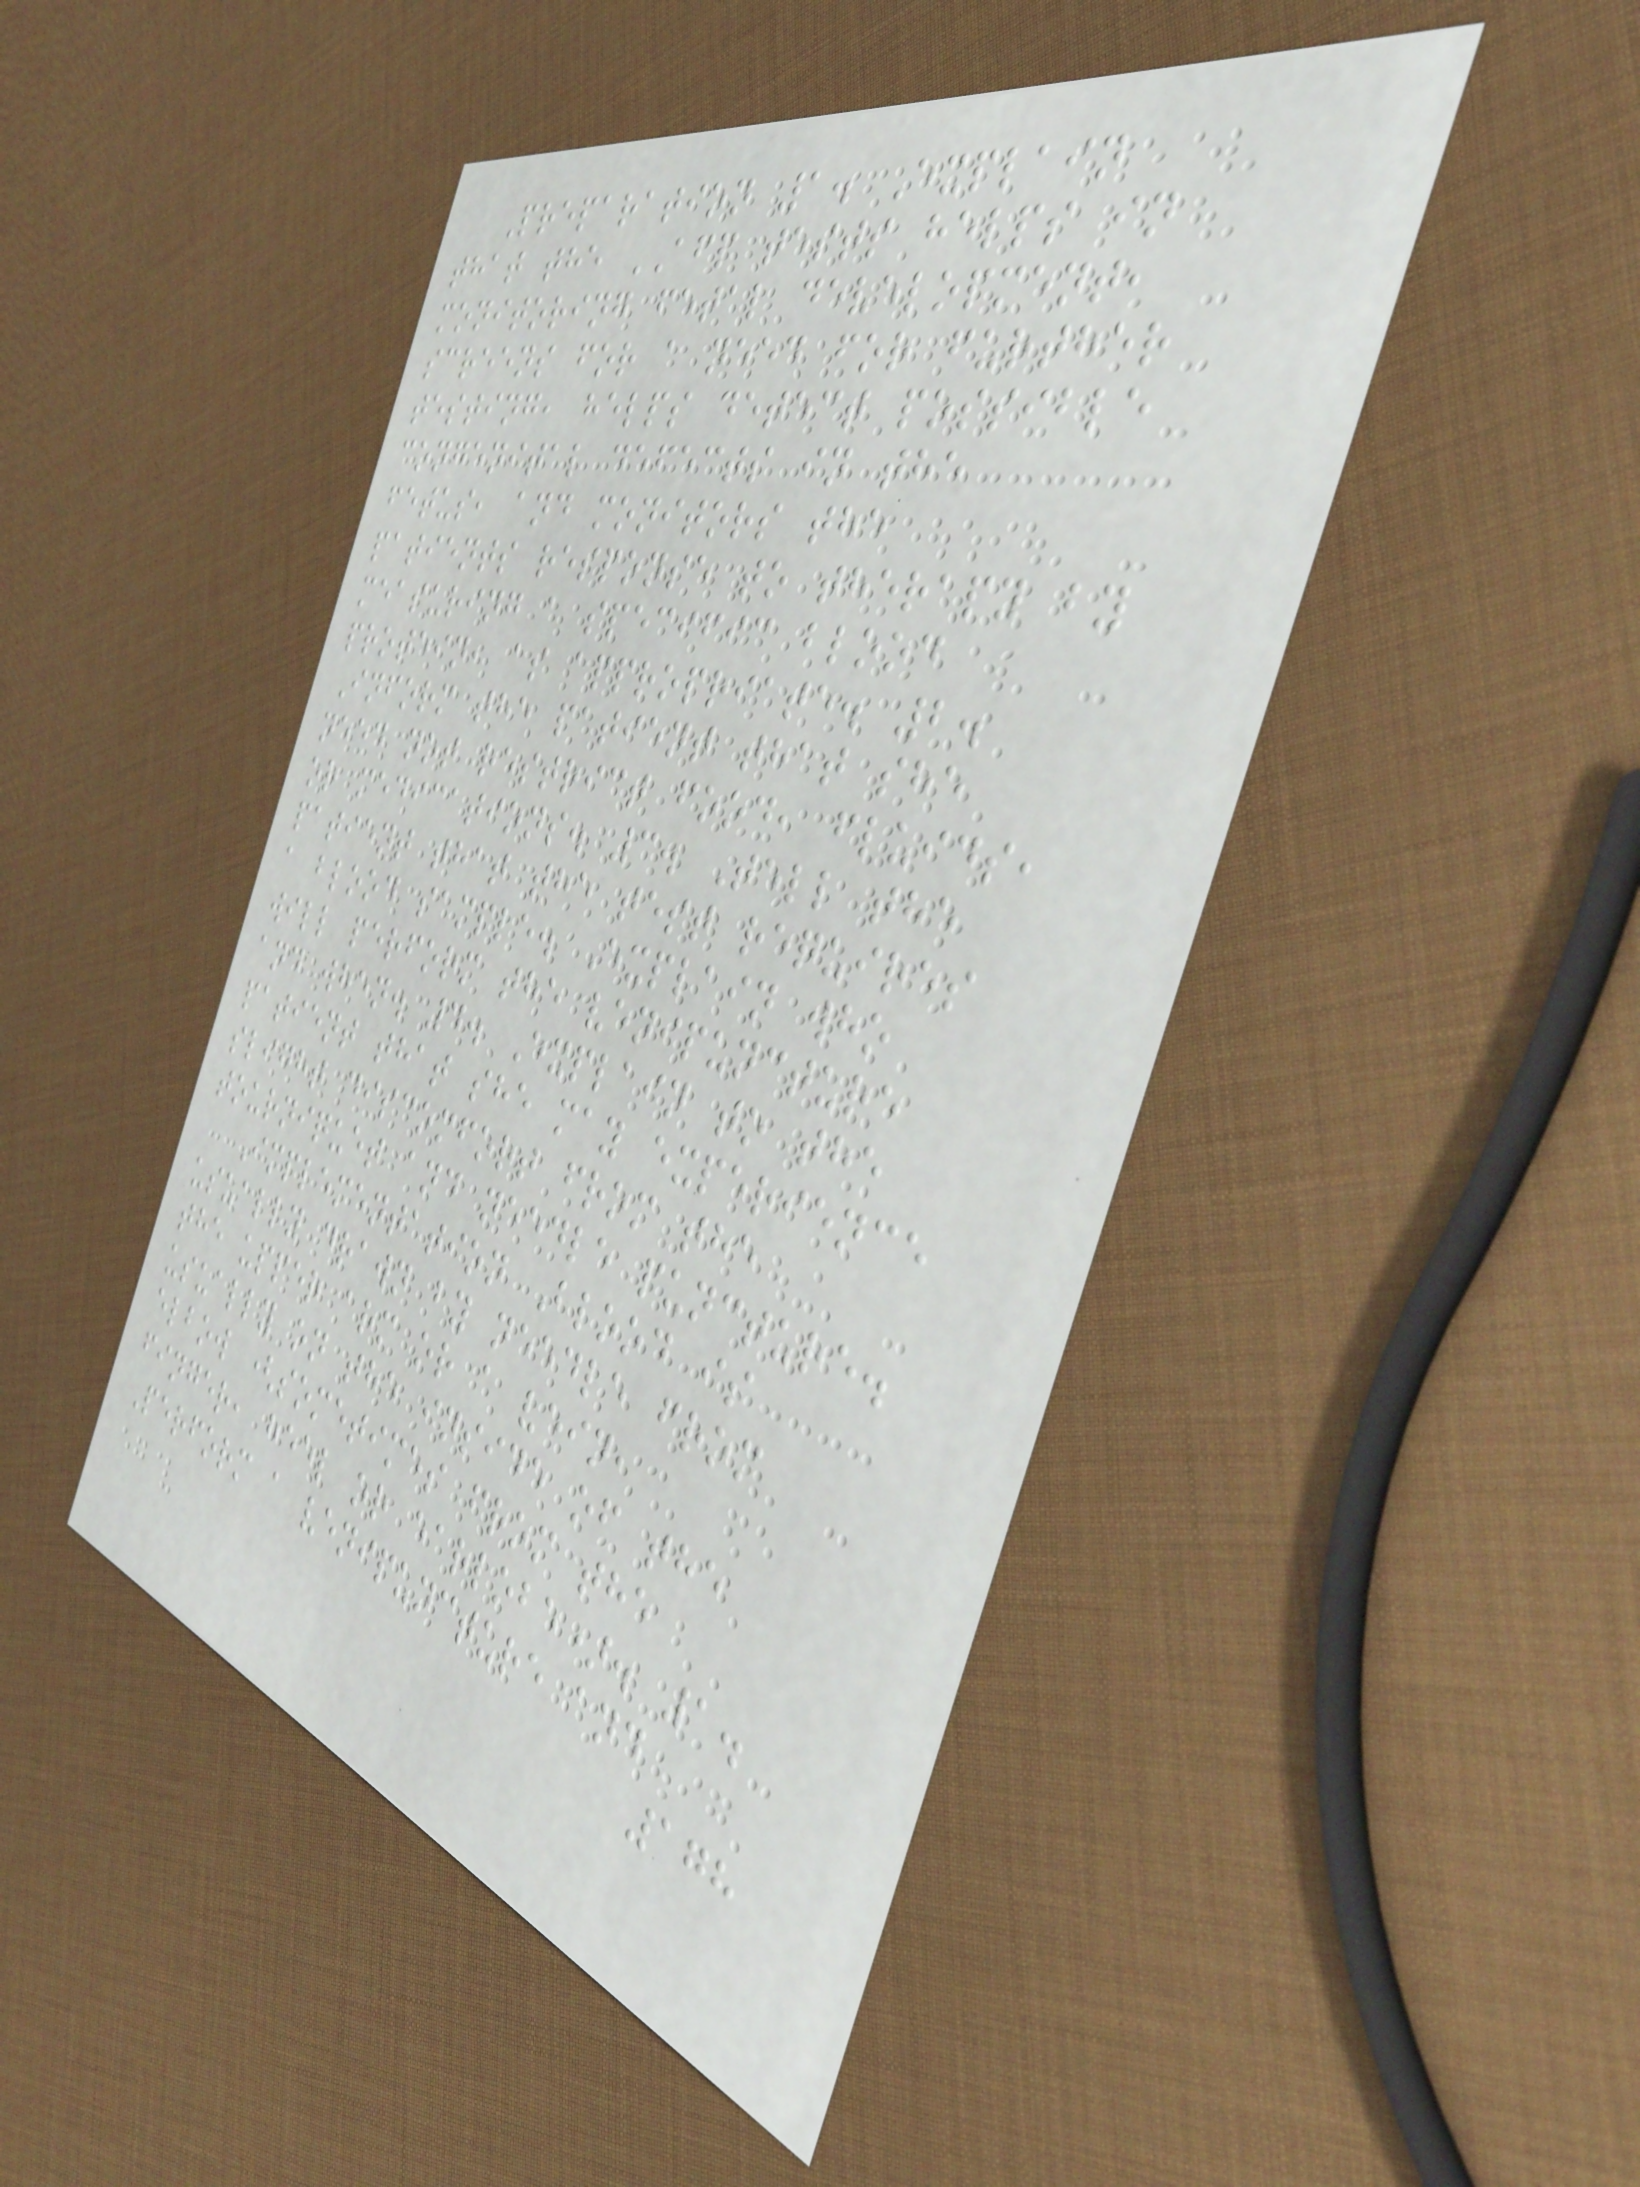Preparation 1. Explain
that the AFP tests helps in
monitoring fetal development,
screens for a need for further
testing, helps detect possible
congenital defects in the
fetus, and monitors the
patients response to therapy by
measuring a specific blood
protein, as appropriate. 2.
Inform the patient that she
need not restrict food, fluids,
or medications. 3. Tell the
patient that the test requires
a blood sample. Explain who
will perform the venipuncture
and when. 4. Explain to the
patient that she may experience
slight discomfort from the
tourniquet and needle puncture.
Implementation Blood is
usually drawn by needle from
the upper arm or a vein,
usually on the inside of the
elbow (sometimes from the
finger, heel or earlobe). 1.
Perform a venipuncture and
178
